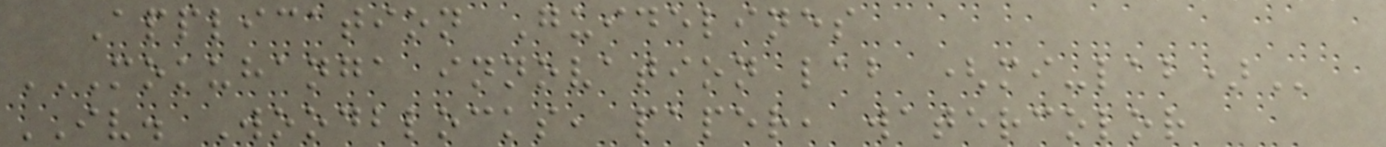Application Guidelines
MOKUHANGA INNOVATION LAB (MI-LAB)
IV. Woodblocks, paper, watercolor
